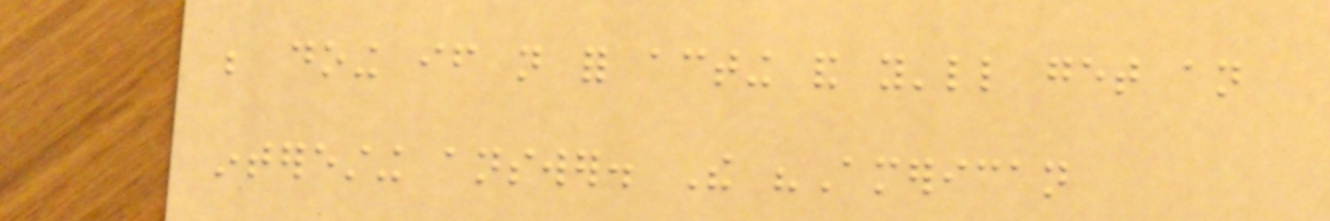be doing if not for acting and you'll get an
interesting answer. The "American
